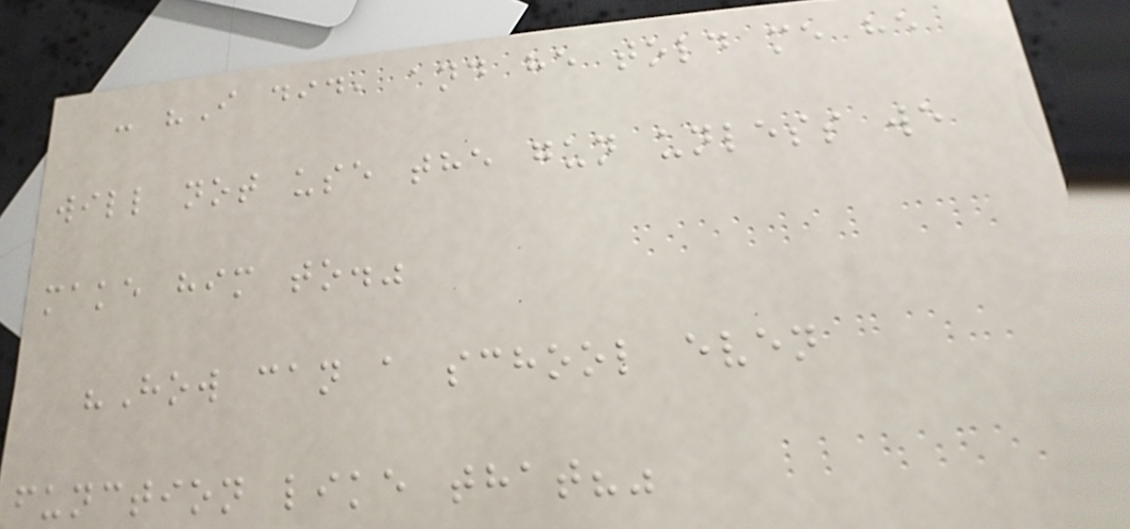- "I did, and he told me he
will not use the gun unless we
make him to."
"How can a school even
function like that?"
